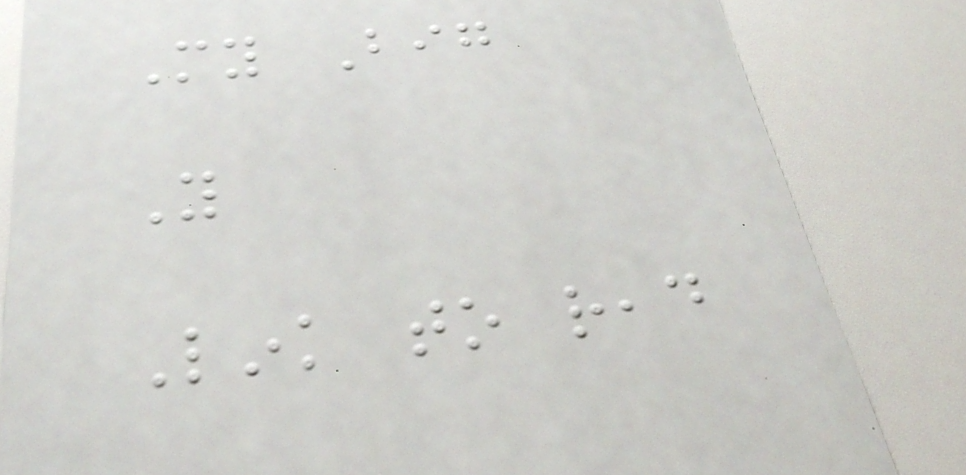My Big
You
Link to read
